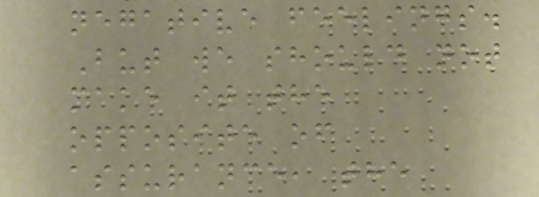negative feelings.
But we should not
make it the
opposite of
assurance, the
